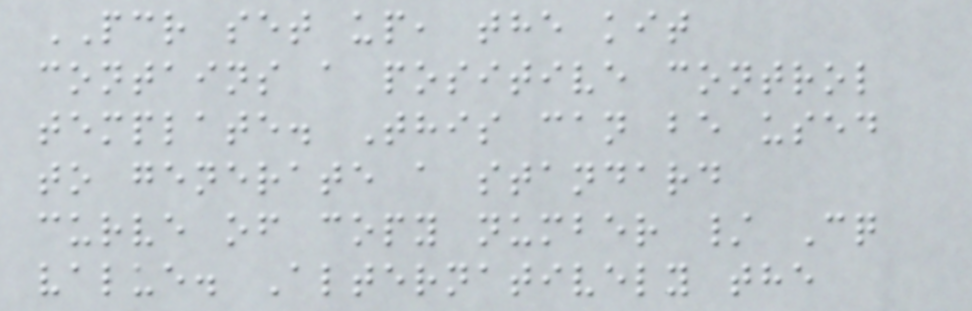PCR set up, the kit
contains a positive control
template. This can be used
to generate a standard
curve of copy number / Cq
value. Alternatively the
